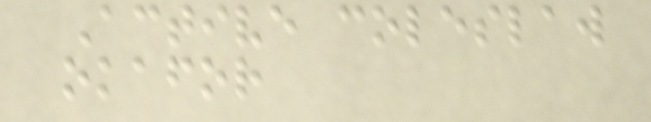Active coleslaw
okafor
